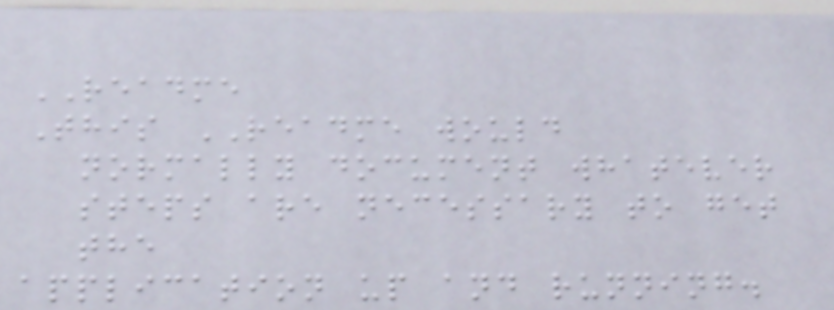README
This README would
normally document whatever
steps are necessary to get
the
application up and running.
